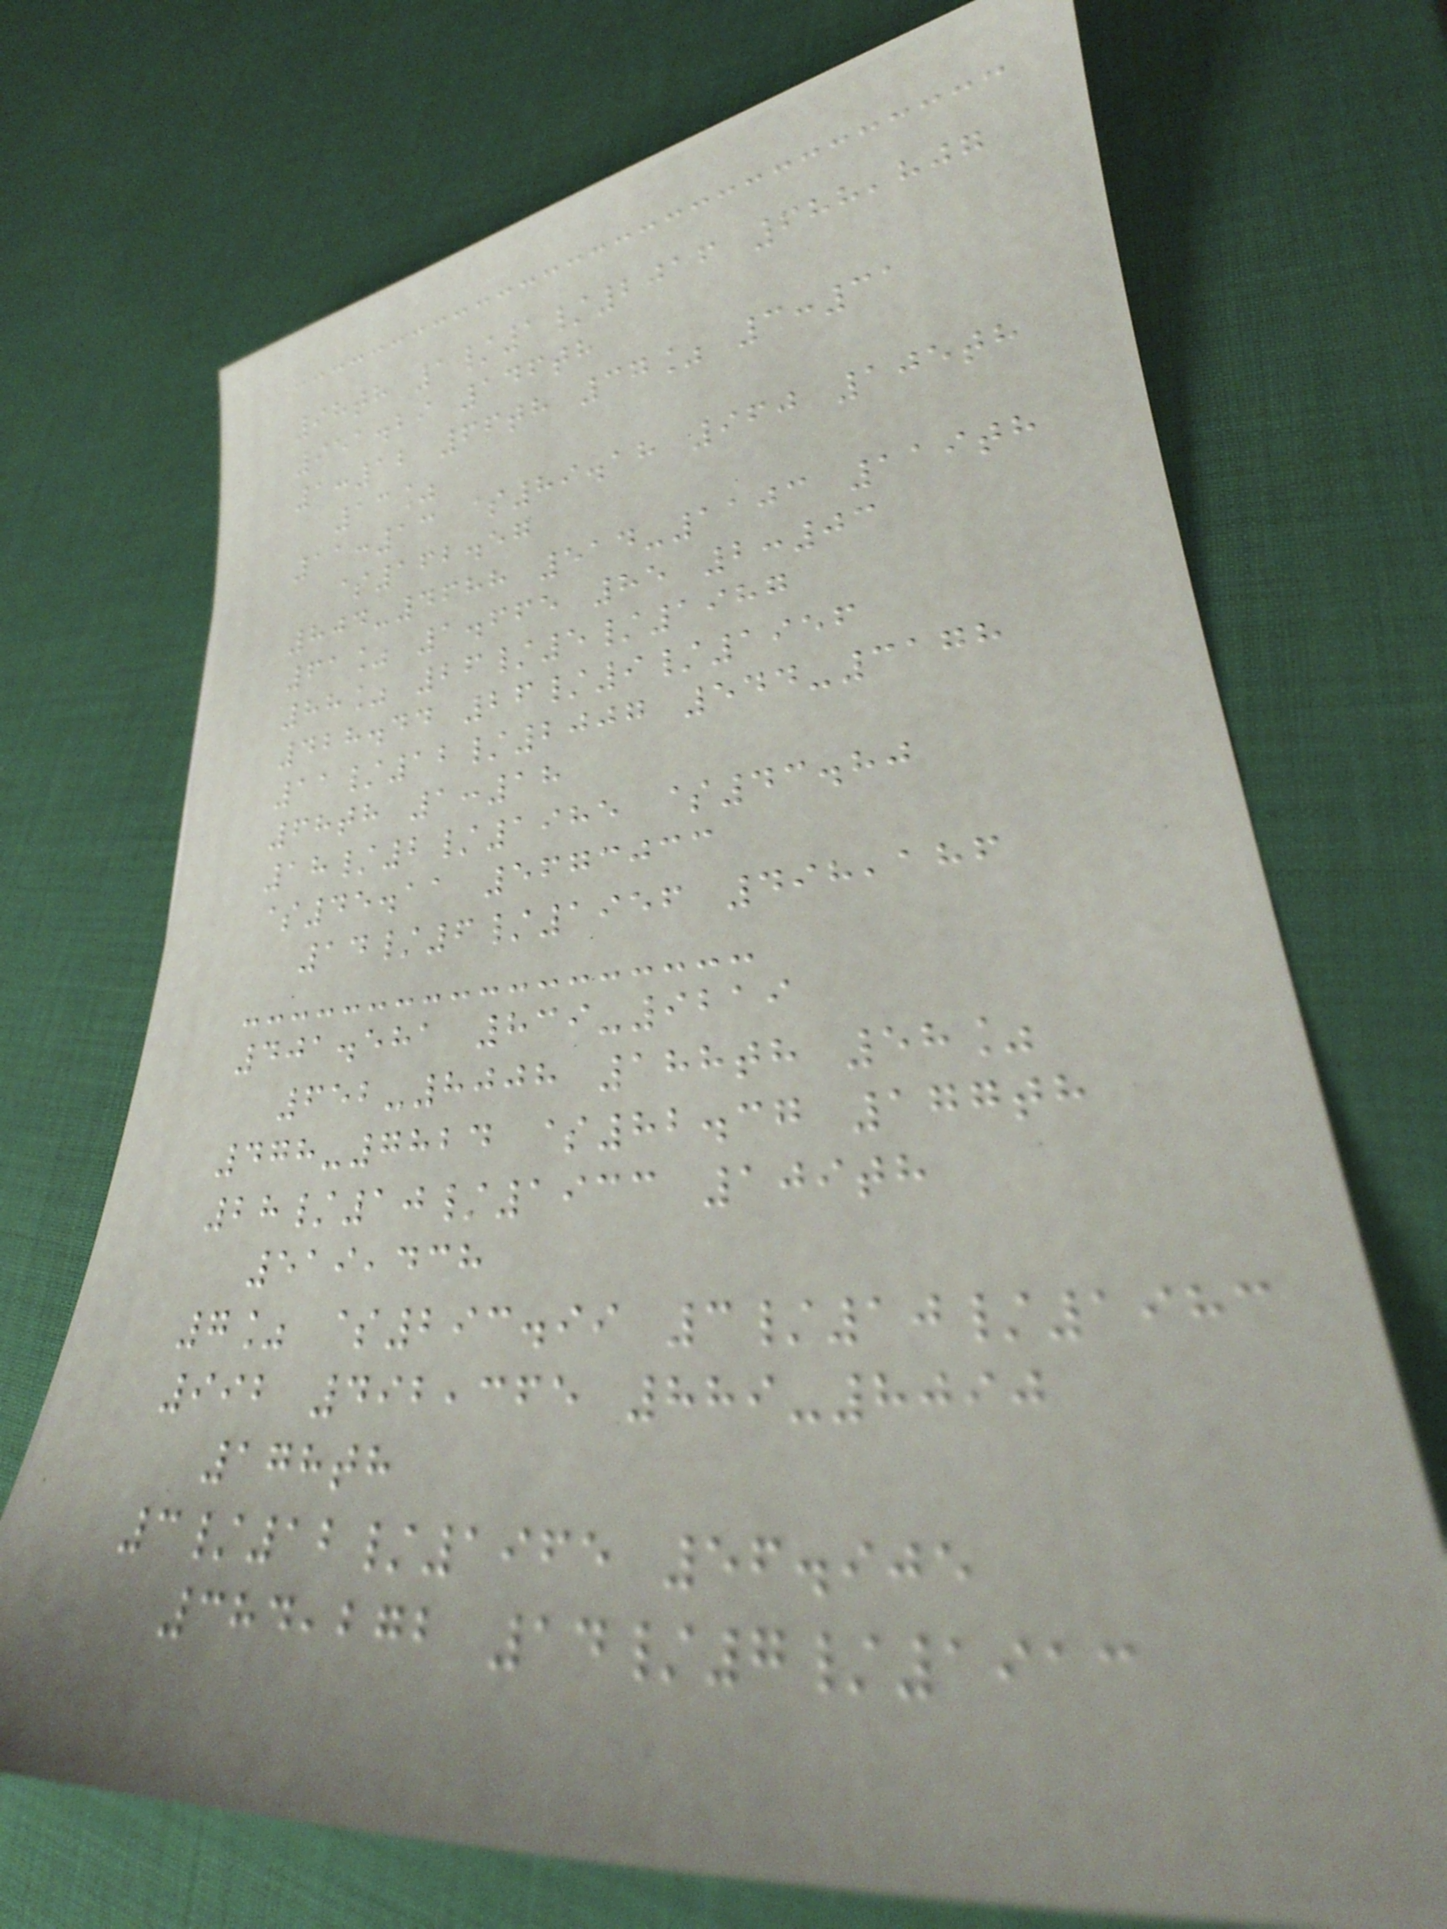98th 1/1/2016 688,807
951.29 146th
1:12 66th 37% 3:31
13%
11:13 $89.18 960 105th
$162.57
804-4688 514-1103 119th
61% 1.665 85 2:03
88% 26/5/1987
428.44 26/9/1956
11/12/2007 544-3178
68th 1:18
18/2/1985 $43.80
$45.11 5673033
14/6/1956 498,186
401.581 839-9219
652-8008 188th 58%
478-7824 $82.37 177th
28/10/1933 109th
519,438
7% $293.99 3/10/1983
992 492,365 889-8090
178th
3/12/1965 56.905
384,272 14/7/1913
